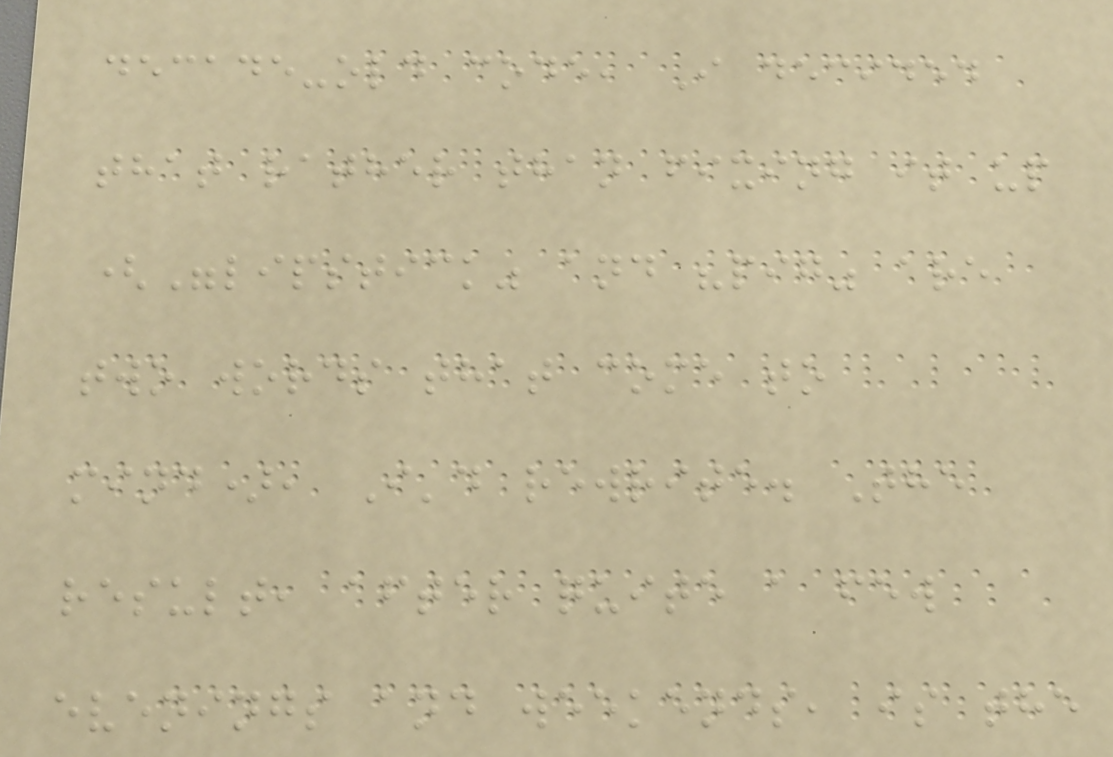decade-old code, I decided
that rather than fixing it up
("lipstick" and "pig" are
two words that come to
mind), I'd rewrite. The
result, after quite a few
evenings and weekends, is the
